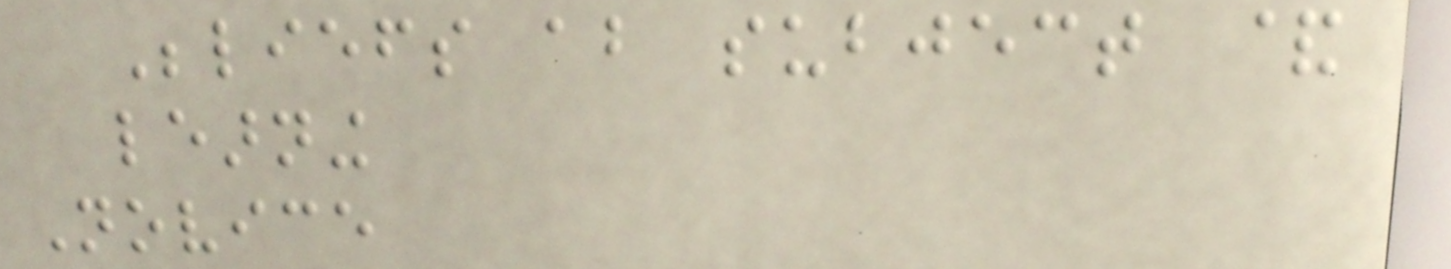Beliefs about subject &
learning
Novice
